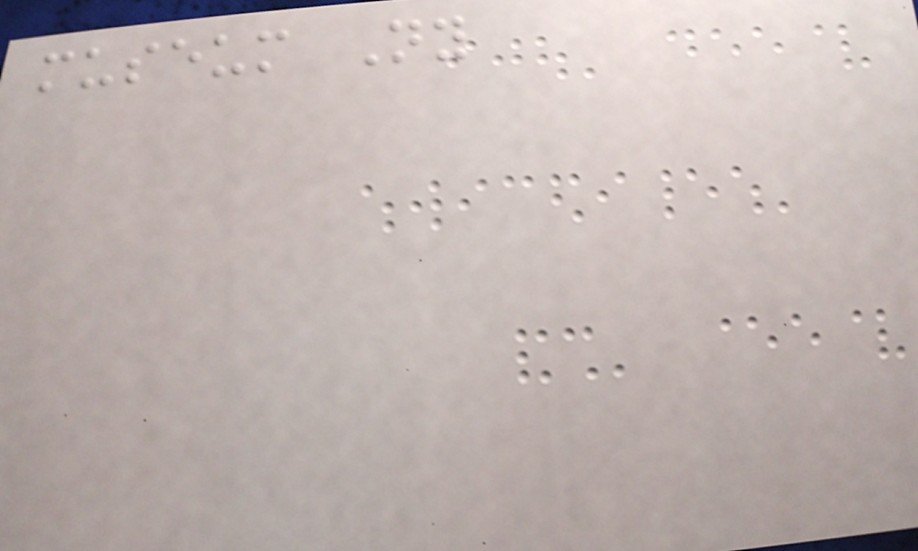museum Ny
